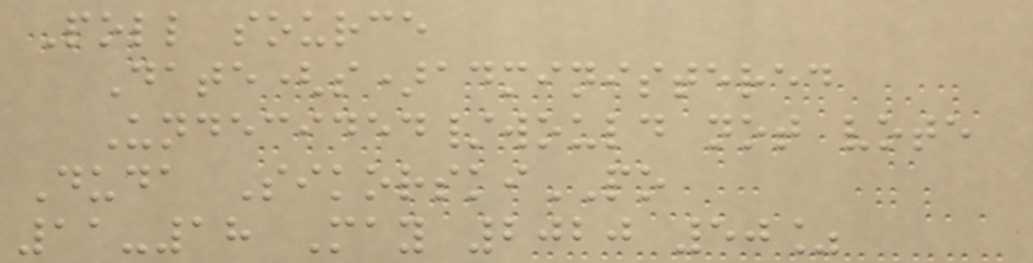Poll source
Date(s)administered
Undecided/would not vote
Duda SikorskiPO
11-18 May 2020 50%
